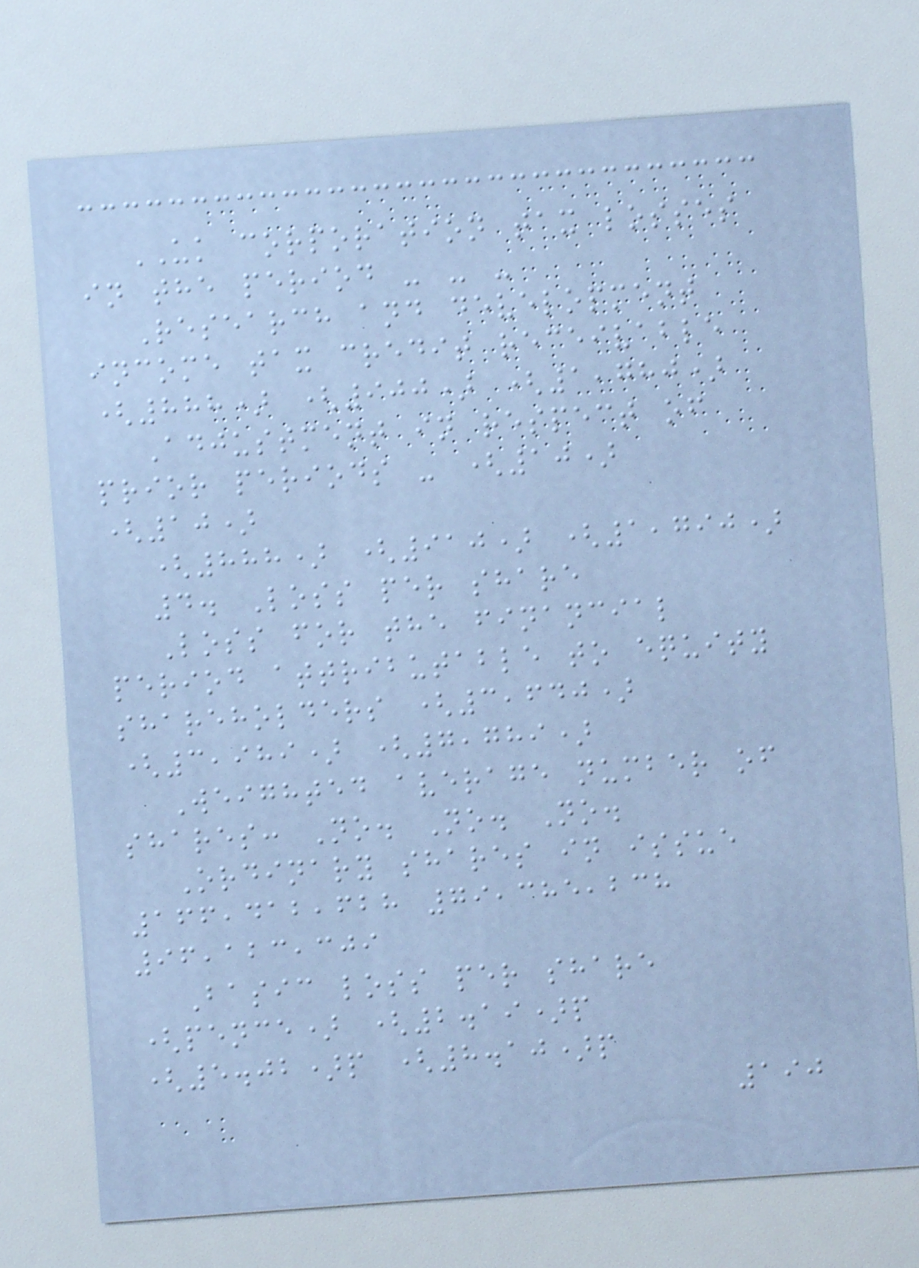UK corporation tax losses
in the period - - -
Research and development
income tax credit receivable
(888) (900) (1,780)
Adjustment in respect of
prior periods - (10)
(10)
(888) (910) (1,790)
4. Loss per share
Loss for the financial
period attributable to equity
shareholders (3,640)
(3,989) (7,789)
Weighted average number of
shares: No. No. No.
Ordinary shares in issue
166,412,628 79,385,238
96,123,309
Basic loss per share
(pence) (2.19)p
(5.02)p (8.10)p
190
